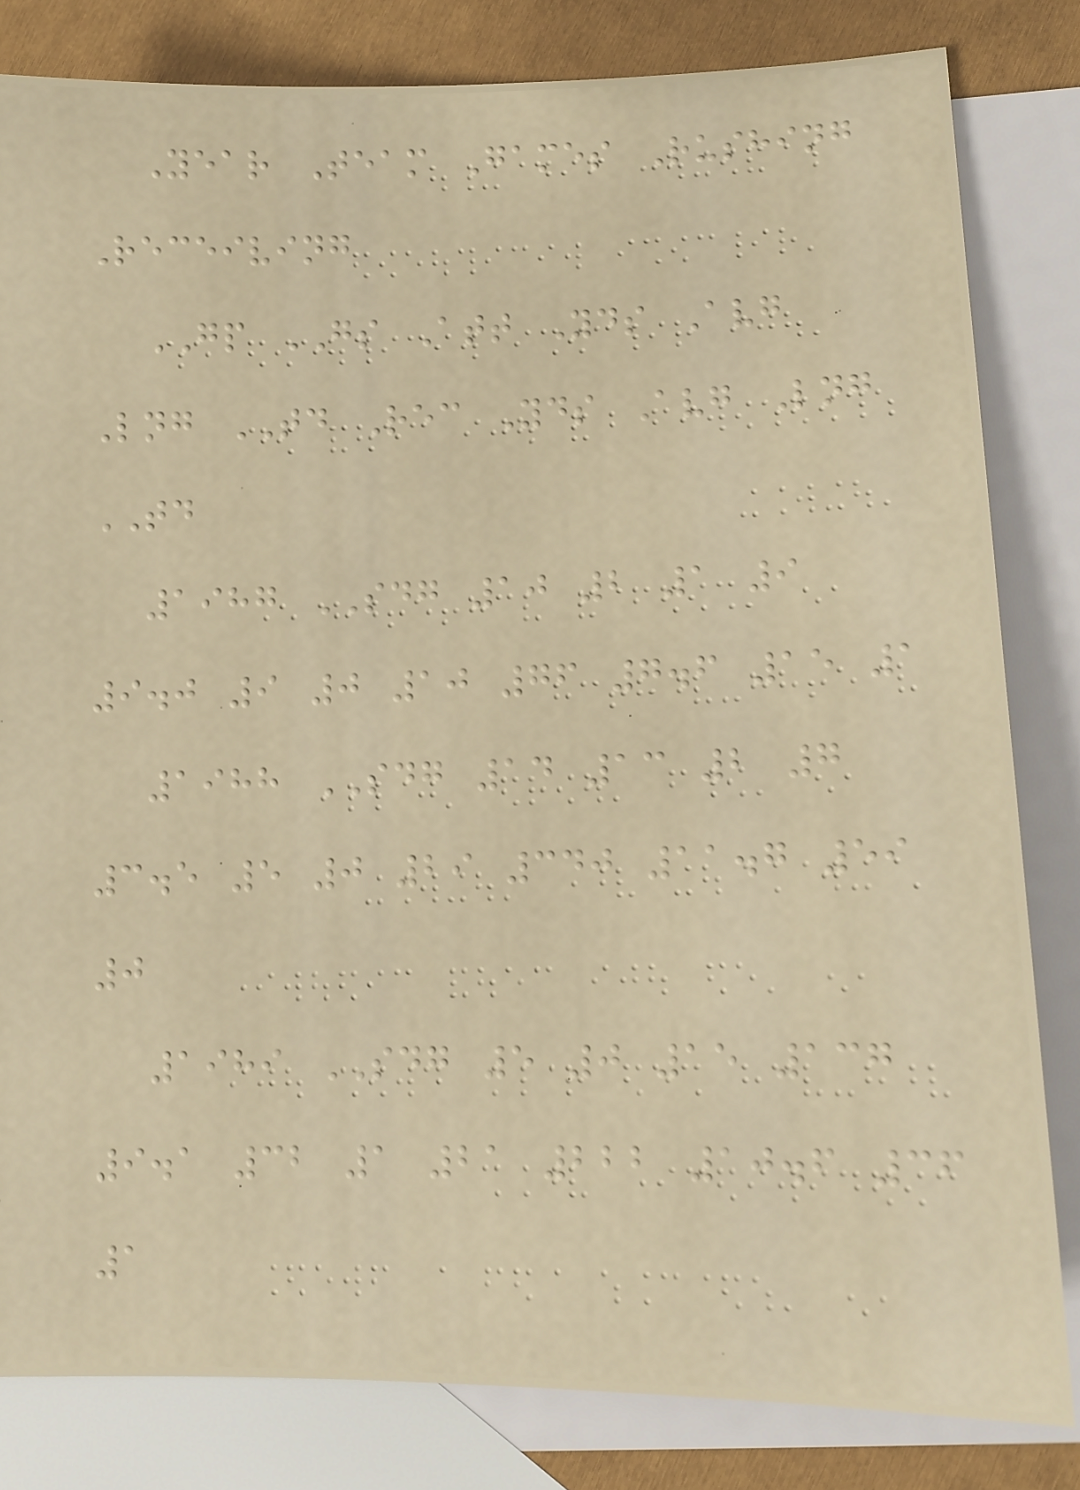Year Team Games Rushing
Receiving
GP GS Att Yds Avg
Lng TD Rec Yds Avg Lng
TD
1987 SDG 10 2 1 9
9.0 9 0 10 76 7.6 15 1
1988 SDG 14 13 2 7
3.5 5 0 29 340 11.7 59
0
1989 SDG 5 0 15 137
9.1 32 1 21 222 10.6 36
1
